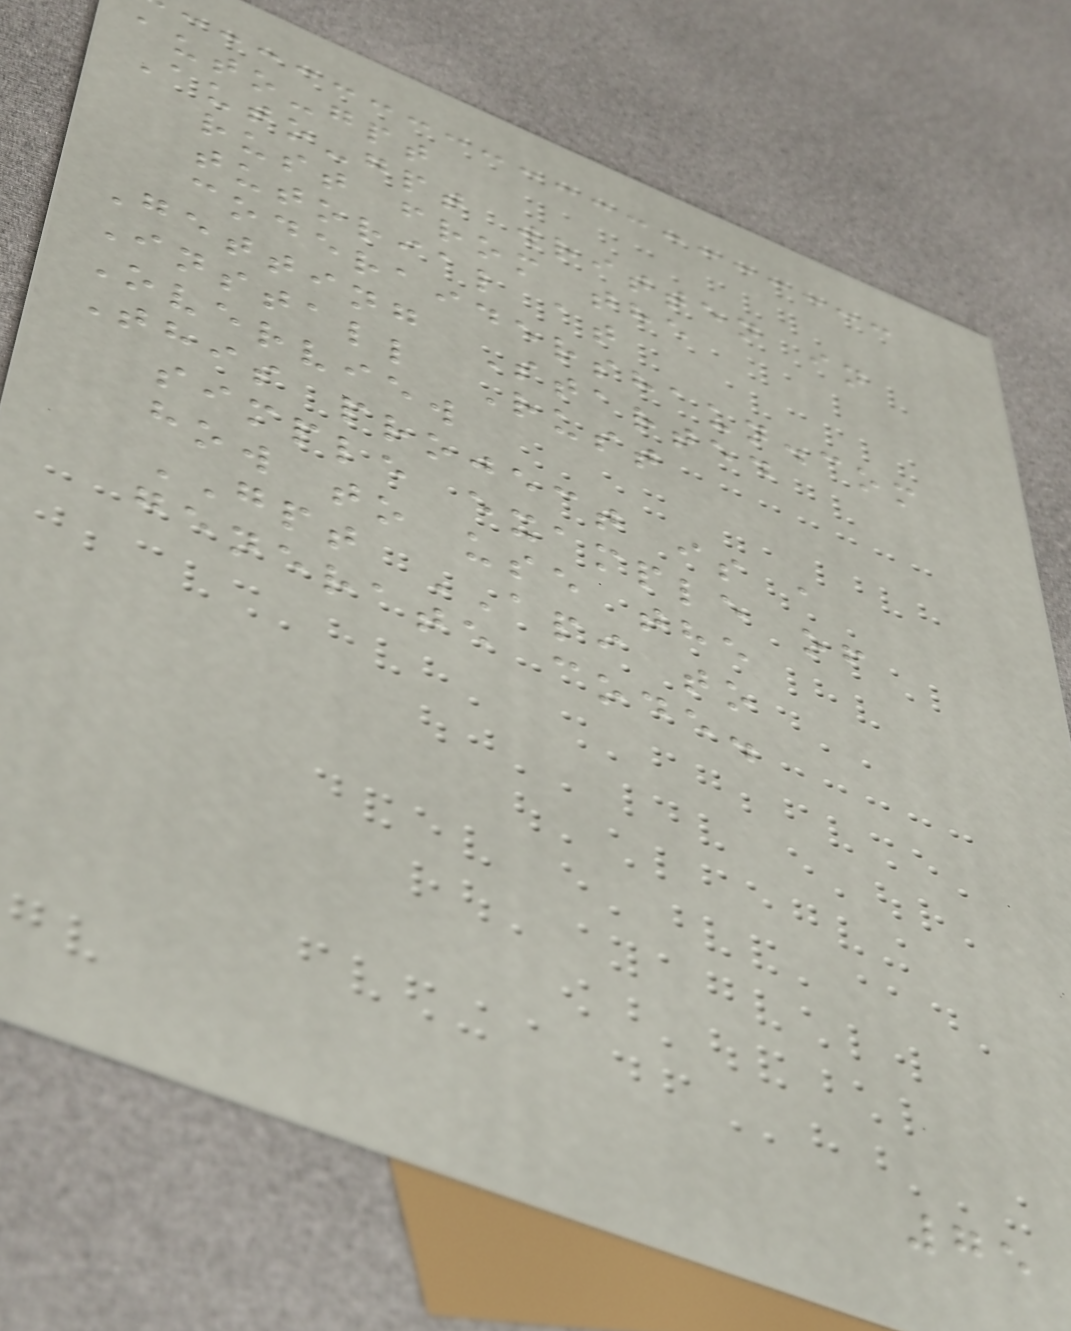auto-gpt
Auto-gpt written in
rust from the
tutorial at
coderaidershaun.com
Getting Started
Install Rust
Overview
This project is a
simple example of
how to use the
GPT API to
generate code.
75
